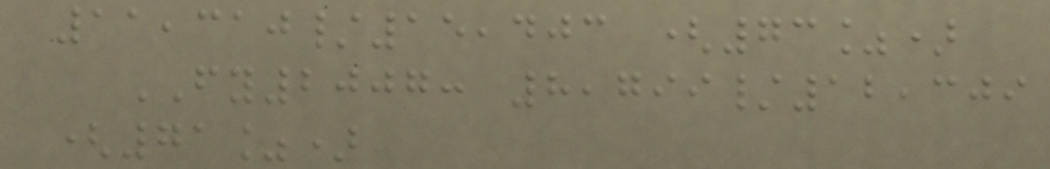11,310/15,403 (73%)
FY2007: 8,799/12,309
(71%)
